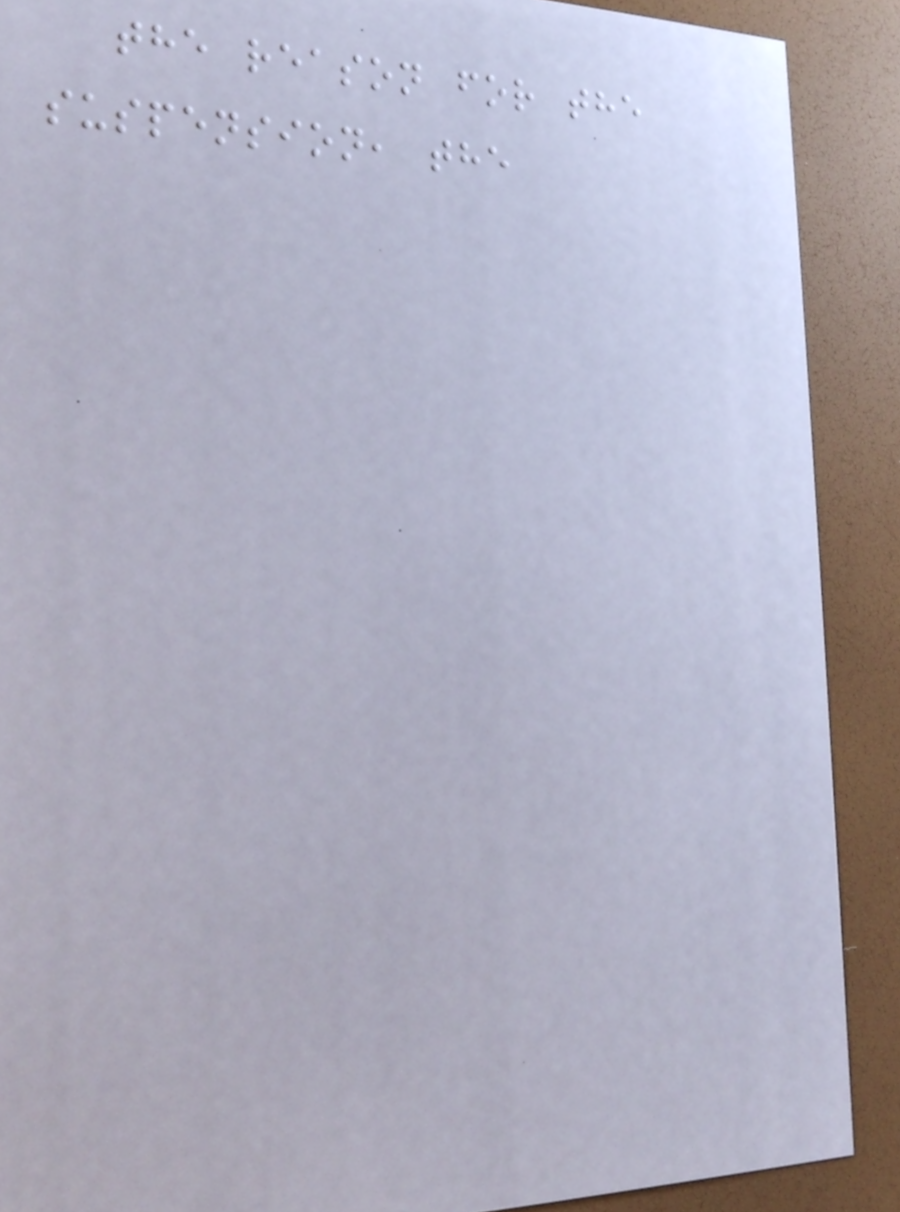the reason for the
suspension, the
